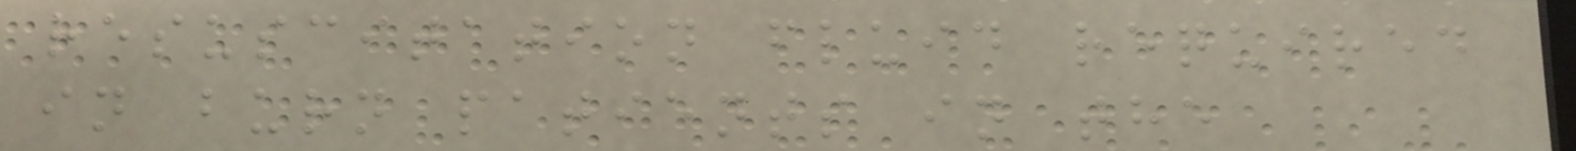resuscitation fluid required
in burn patients in the
